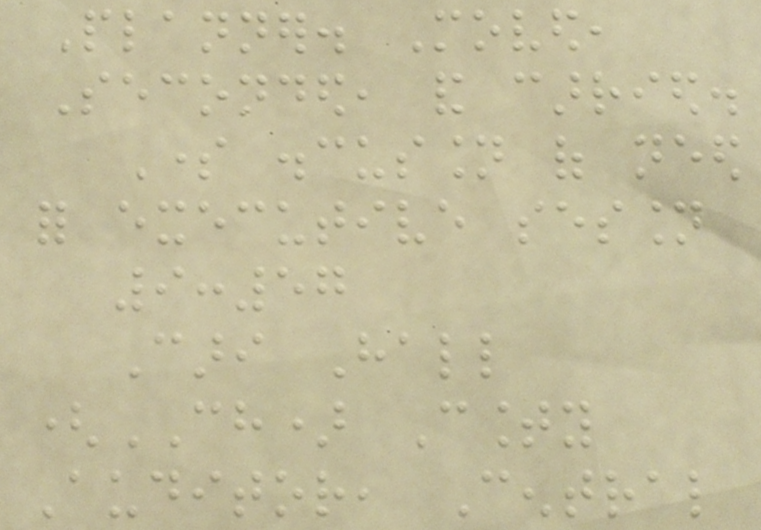Planner. Moved,
Seconded, and carried.
Some discussion of need
for executive session
9:57
Cari Hall
(CH) County
Auditor, Central
